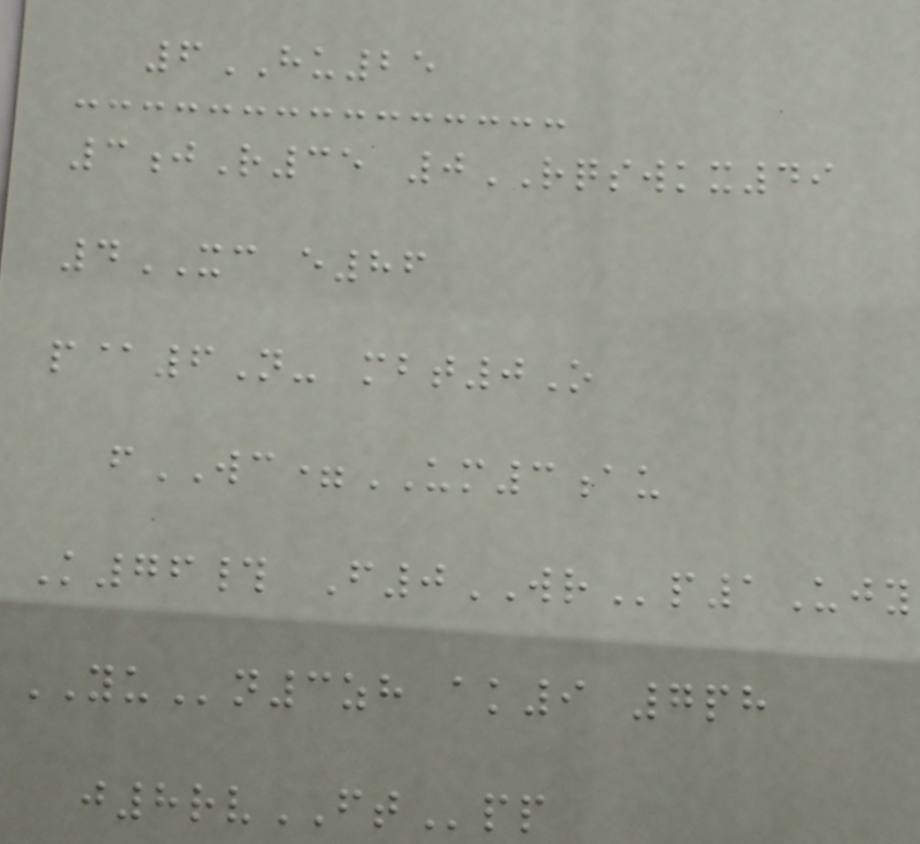6HU25
3jR35 0RQSWKX49
4XC e86
p@6N- mbt0O
fWC=UM3au
K76# F0WRp1Ujy
YUn3zh ak9 7ph
j8rvFTpp
